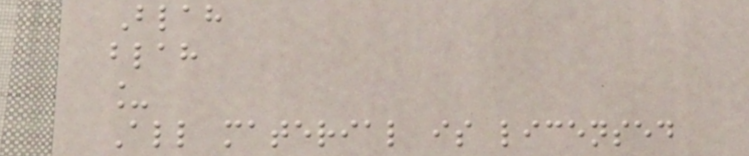Blah
blah
_
All material is licensed
